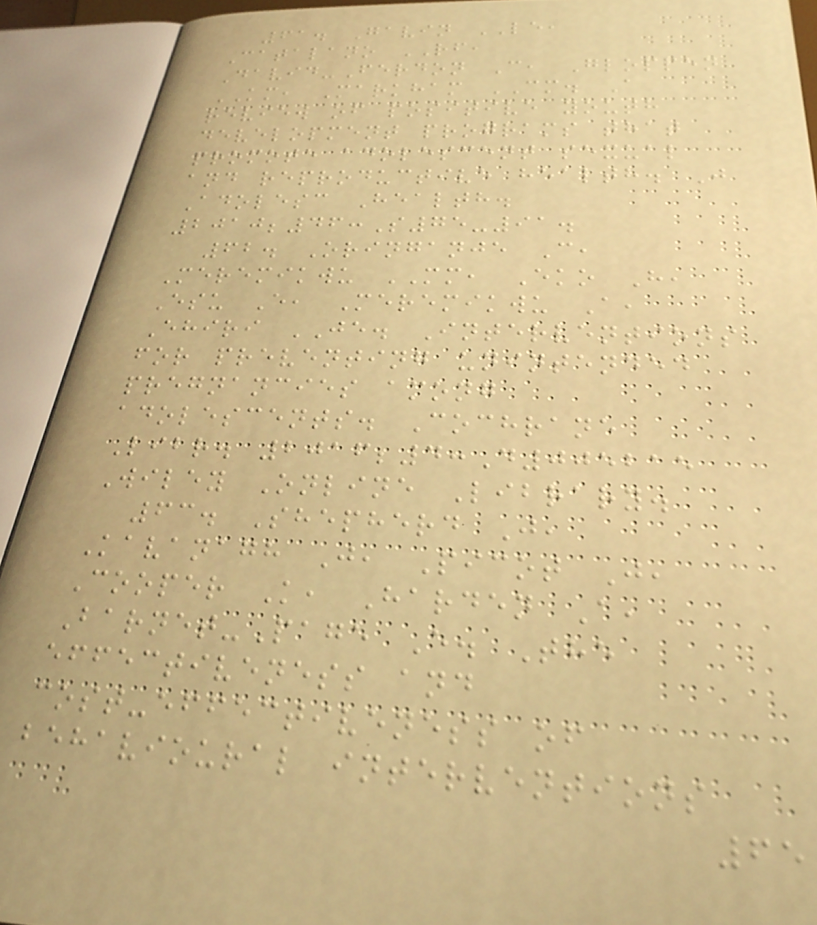61. Gavin LE,
Catalano RF,
David-Ferdon C, Gloppen
KM, Markham CM. A
review of positive youth
development programs that
promote adolescent sexual
and reproductive health. J
Adolesc Health.
2010;46:S75-91.
62. Oringanje C,
Meremikwu MM, Eko H,
Esu E, Meremikwu A,
Ehiri JE. Interventions
for preventing unintended
pregnancies among
adolescents. Cochrane
Libr. 2016;4:D005215
Wiley Online Library.
63. Shepherd J,
Kavanagh J, Picot J,
Cooper K, Harden A,
Barnet-Page E. The
effectiveness and
cost-effectiveness of
behavioural interventions
65
